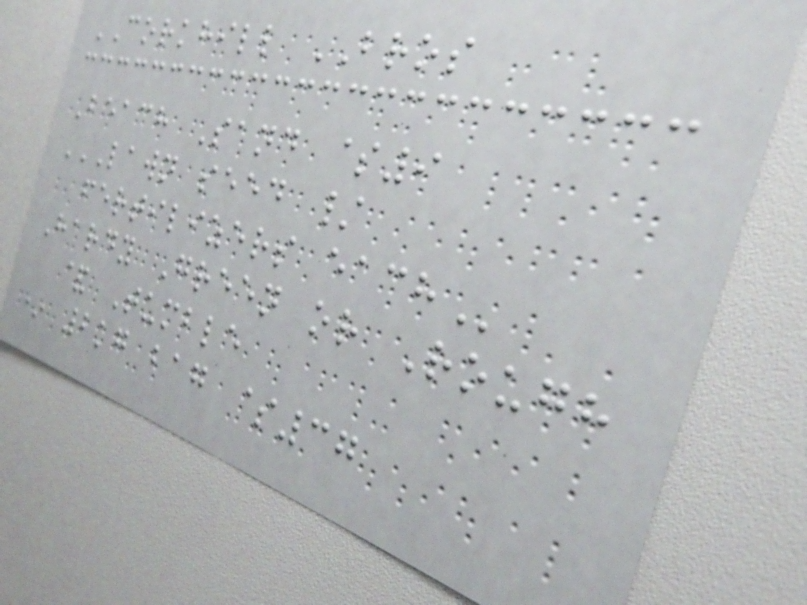CORKHILL BROS
Beach Sand $9
LAWN SEED /
FERTILIZERS EACH
Hardy Green or Rough
& Tumble
* 2kg bag $37
